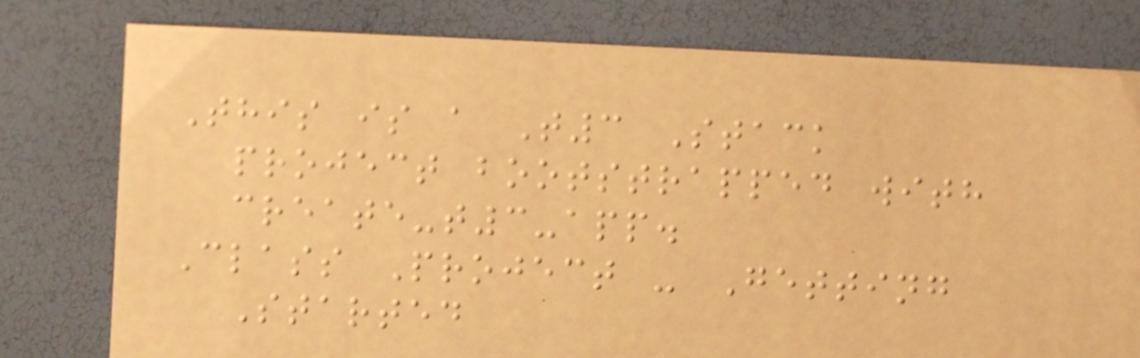This is a T3 Stack
project bootstrapped with
create-t3-app.
Class Project - Getting
Started
